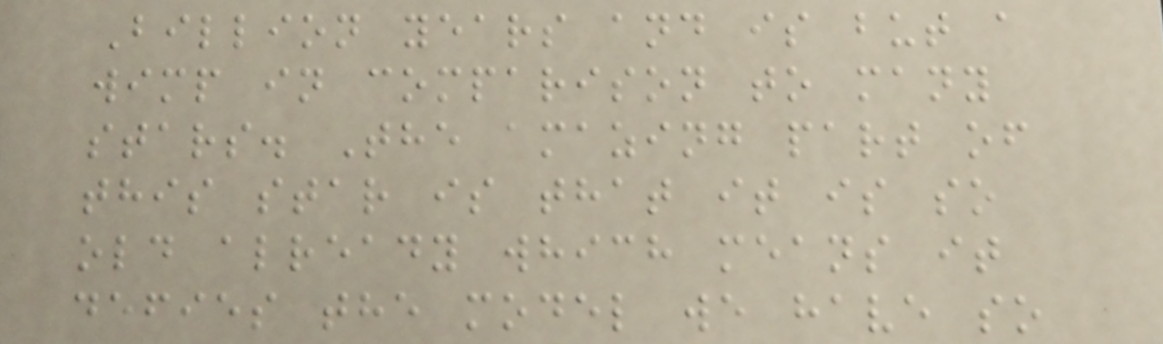Billion years and is but a
wimp in comparison to many
stars. The amazing part of
this star is that it is so
old already which means it
defies the model we have so
